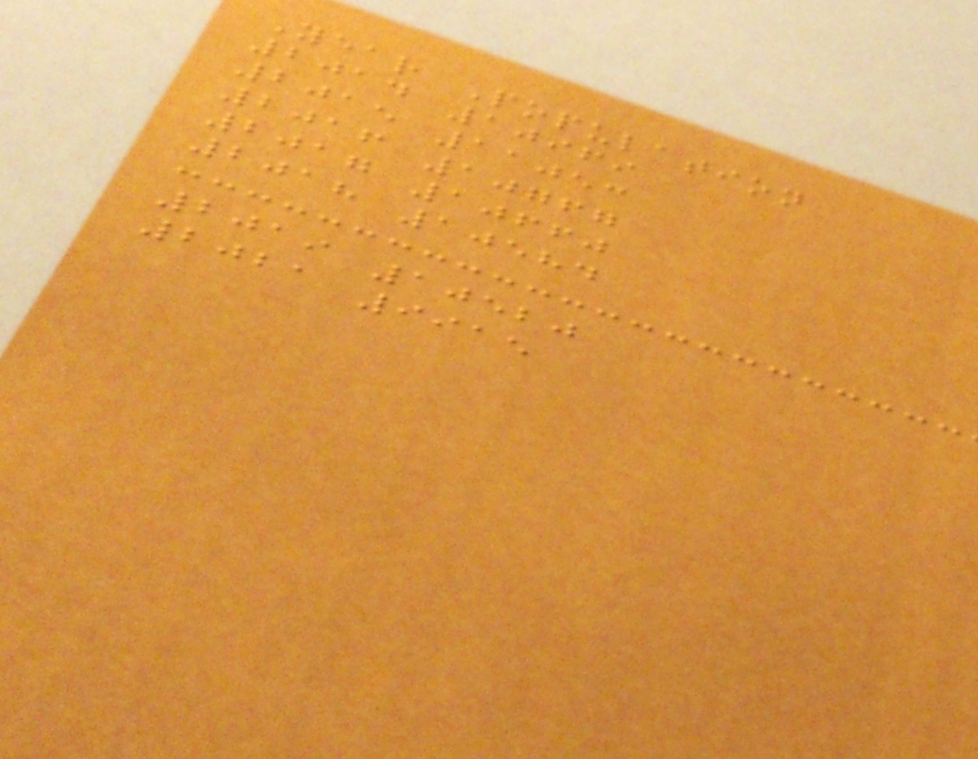Year Population
2014 10969
2015 11053
2016 10767
2017 10660
2018 10584
2019 10520
2021 9915
